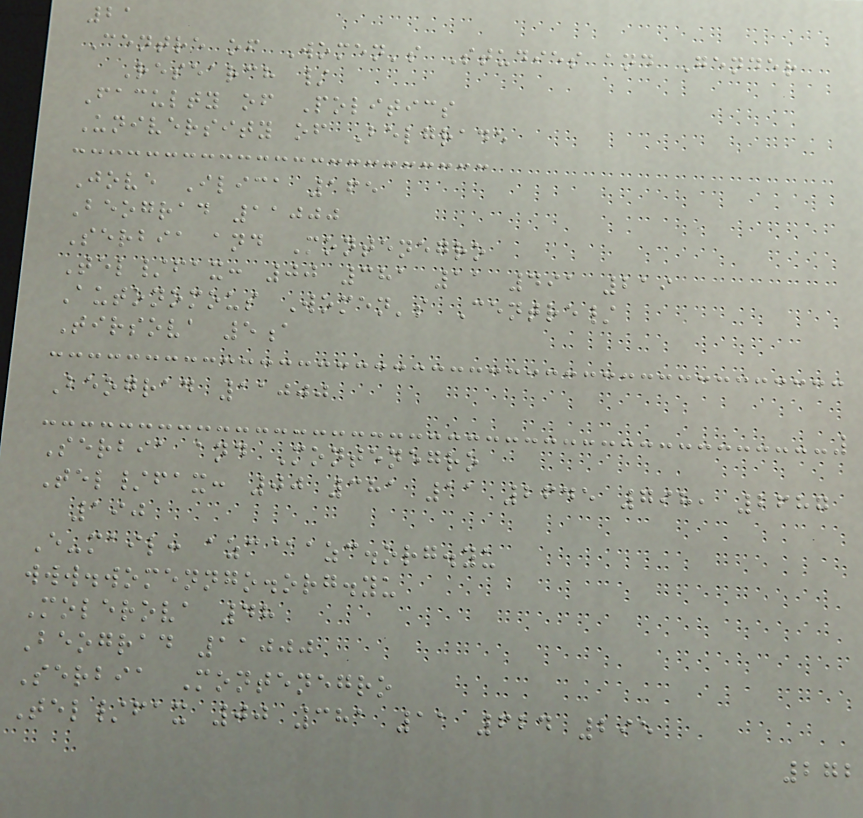21
Centre of Women's Studies and Gender
Research /
Faculty of Politics
University of Belgrade
Jove Ilica 165
Beograd 11000
Serbia and Montenegro
Tel/fax: 00 381 11 491 219
Autonomous Women's Centre/
Tirsova 5a
Beograd 11000
Serbia and Montenegro
Tel/fax: 00 381 11 2645 798, 2687
190
E-mail: azc@azc.org.yu
www.womenngo.org.yu
Molerova 48
Beograd 11000
Serbia Montenegro
Tel/fax 00 381 11 624 295
272
